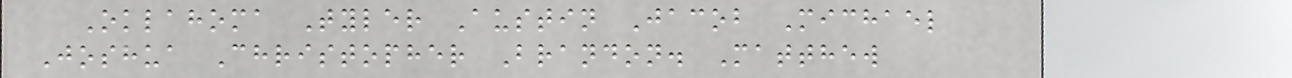Oklahoma Tyler Austin Jacob Michael
Joshua Christopher Brandon. Matthew
